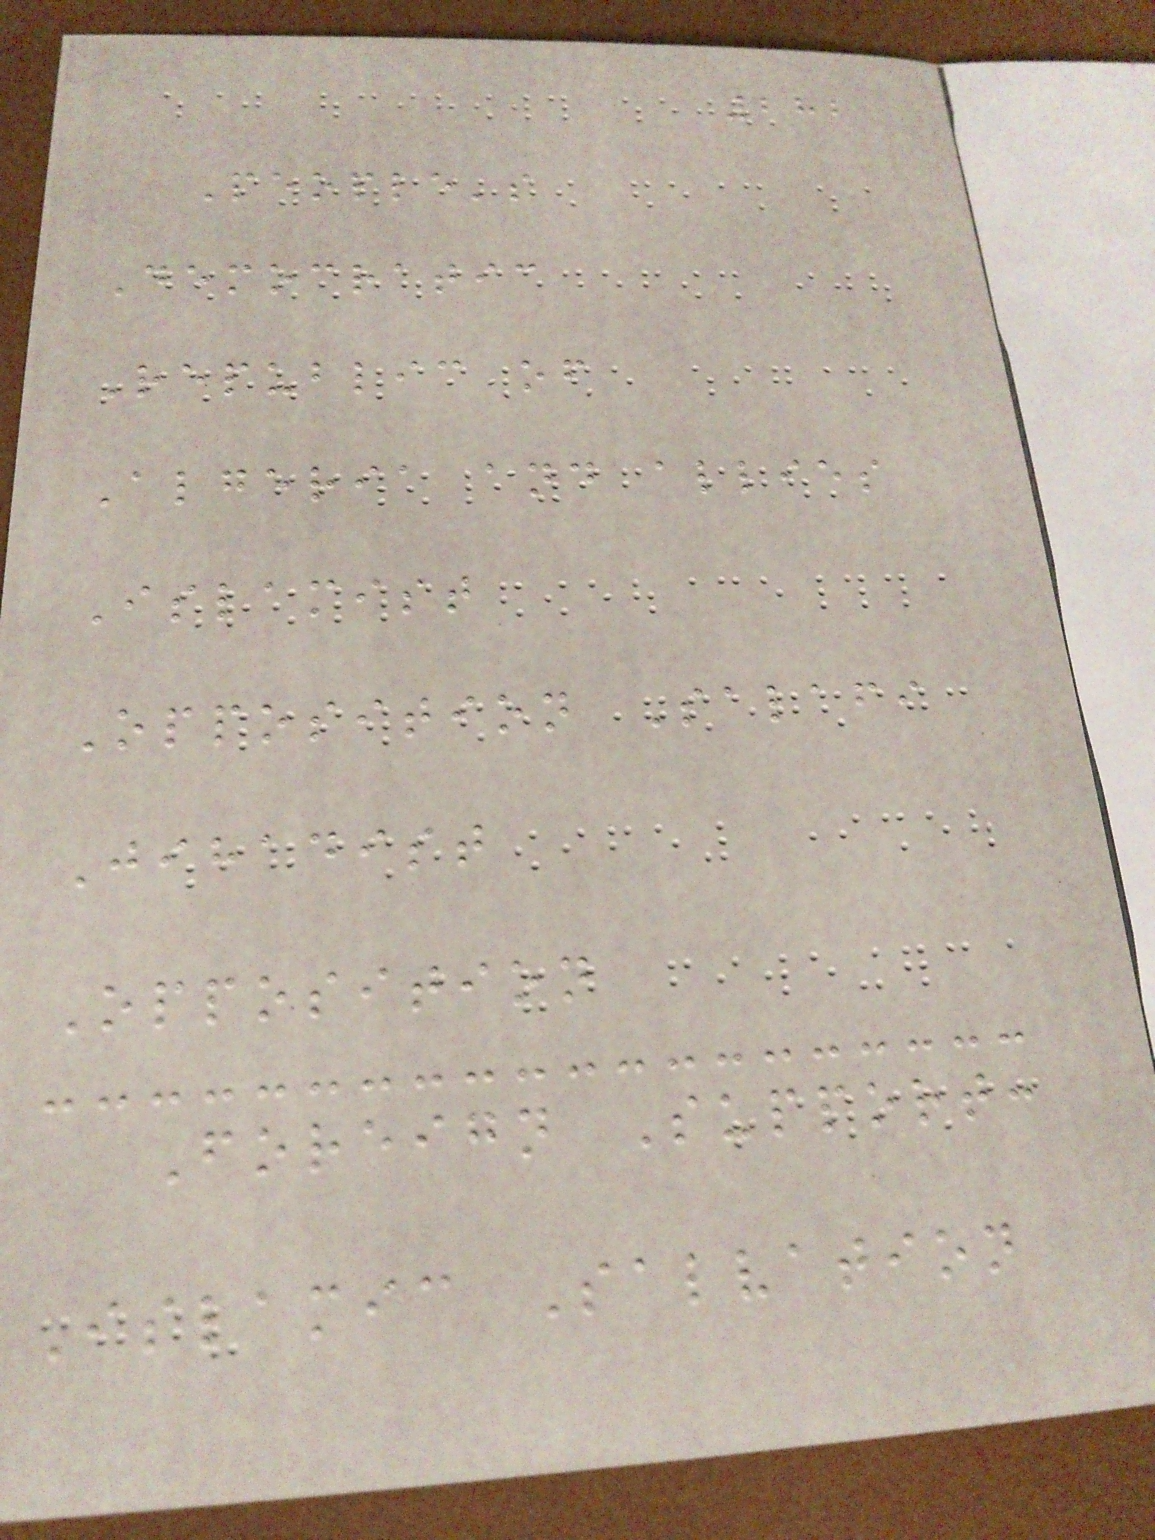282
People's
Democratic
Republic of
Algeria and allies
Islamist
Opposition Salafi
Jihadist
Opposition
Foreign Support:
Islamic Salvation
